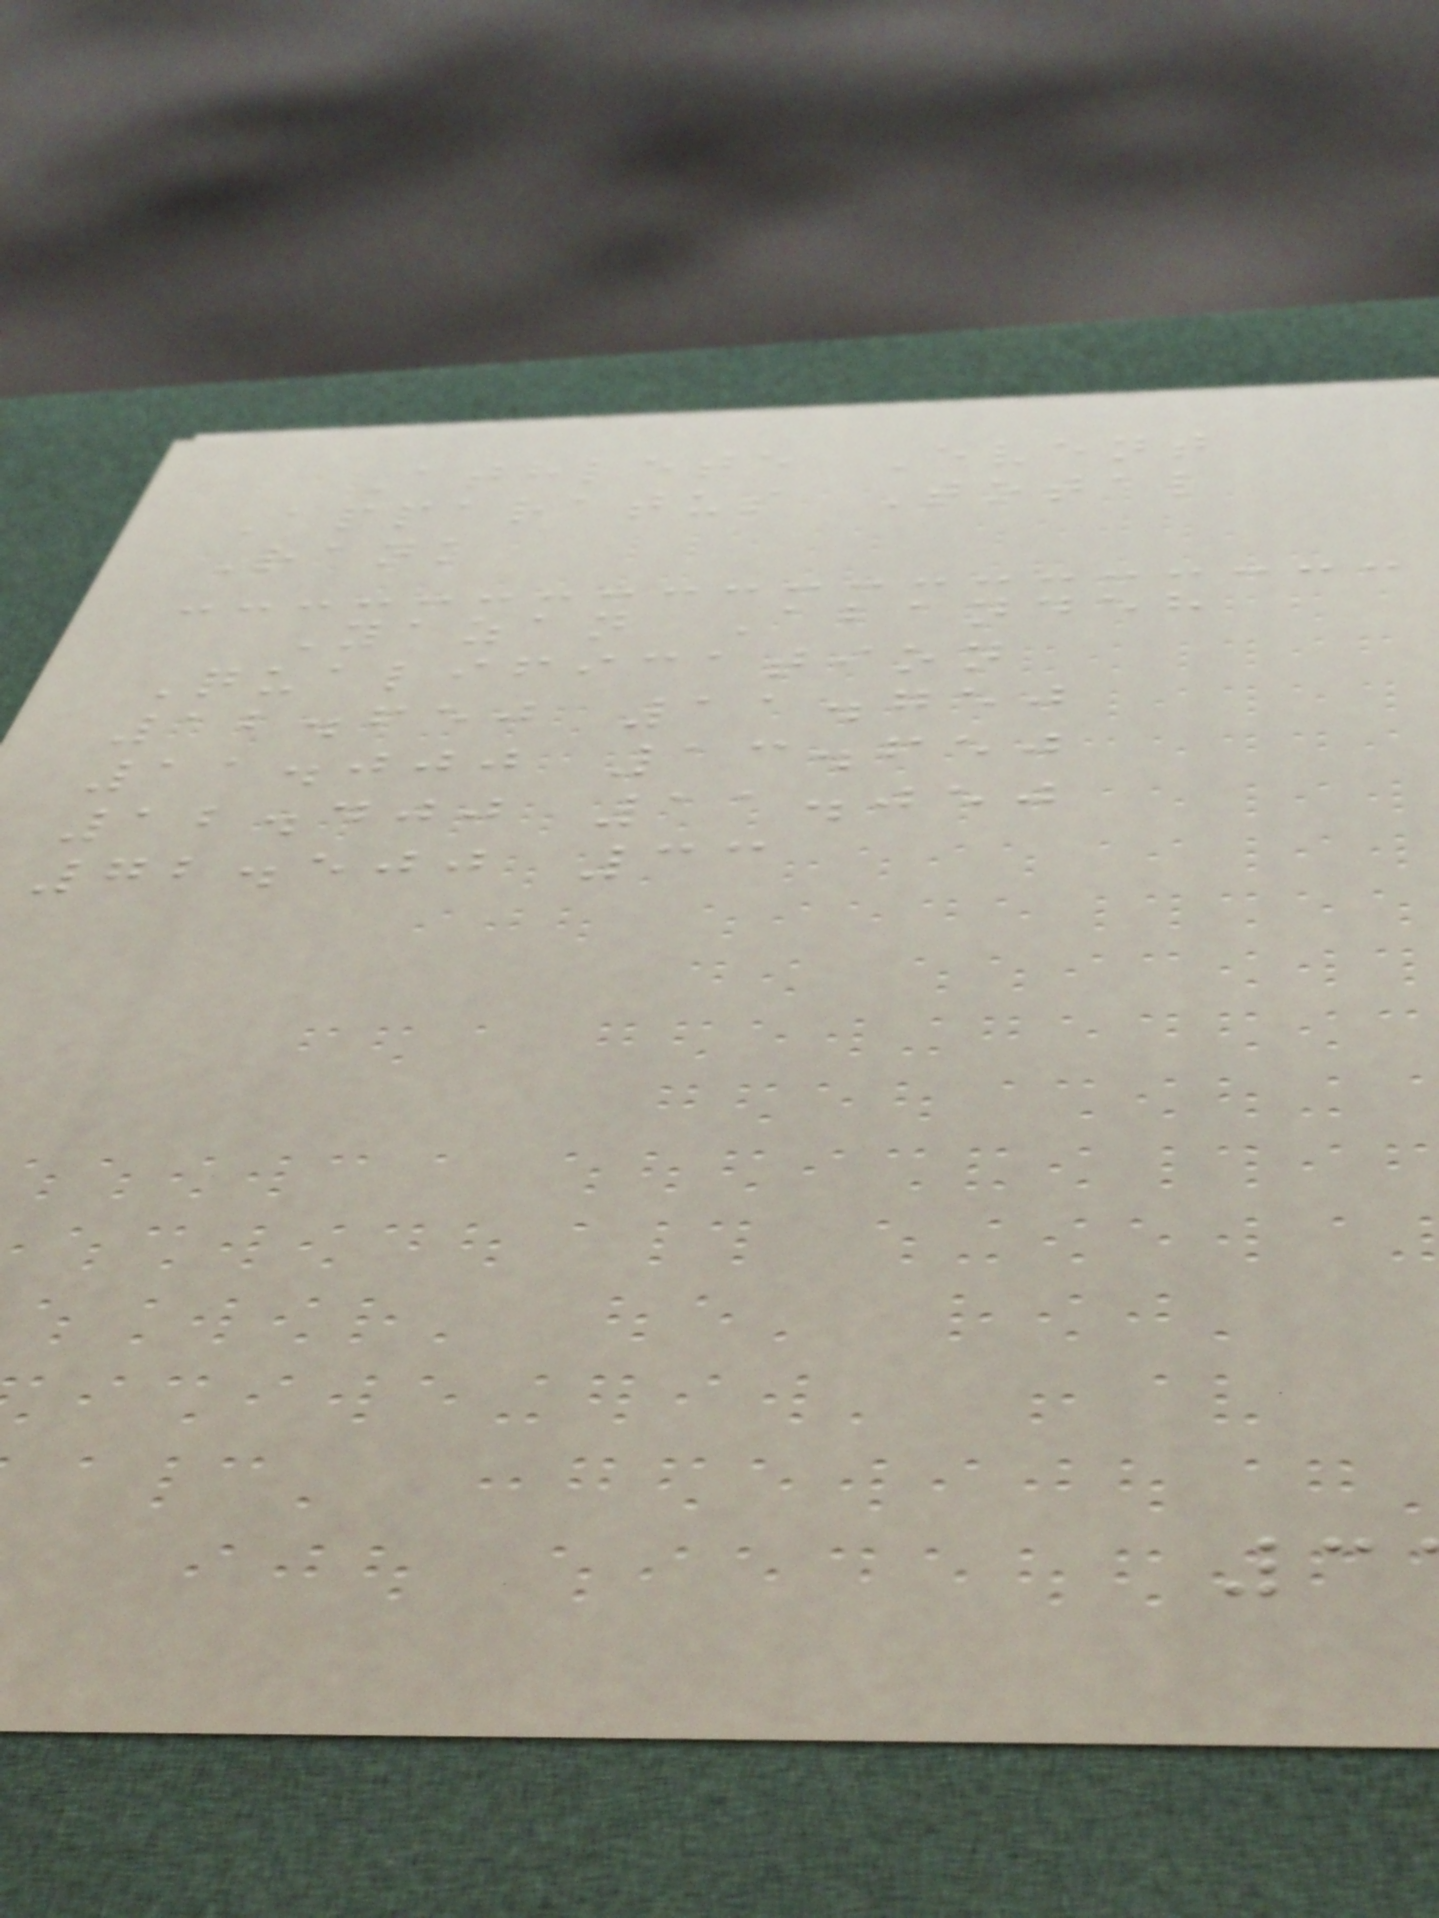Athlete Event
Apparatus Total
Rank
Yazan Abandeh
Qualification
12.650 11.750
11.000 13.650
12.400 11.050
72.500 33
